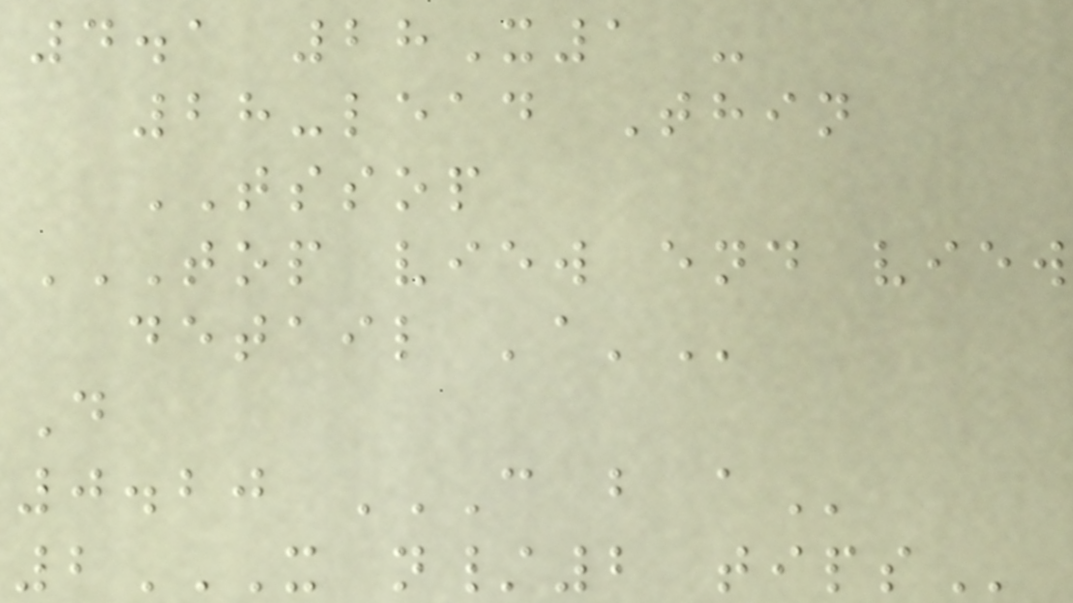4.1 28X1 -
28-lead Thin
TSSOP
TOP VIEW END VIEW
DETAIL 'A'
D
0.20 C B A
2X N/2 TIPS
